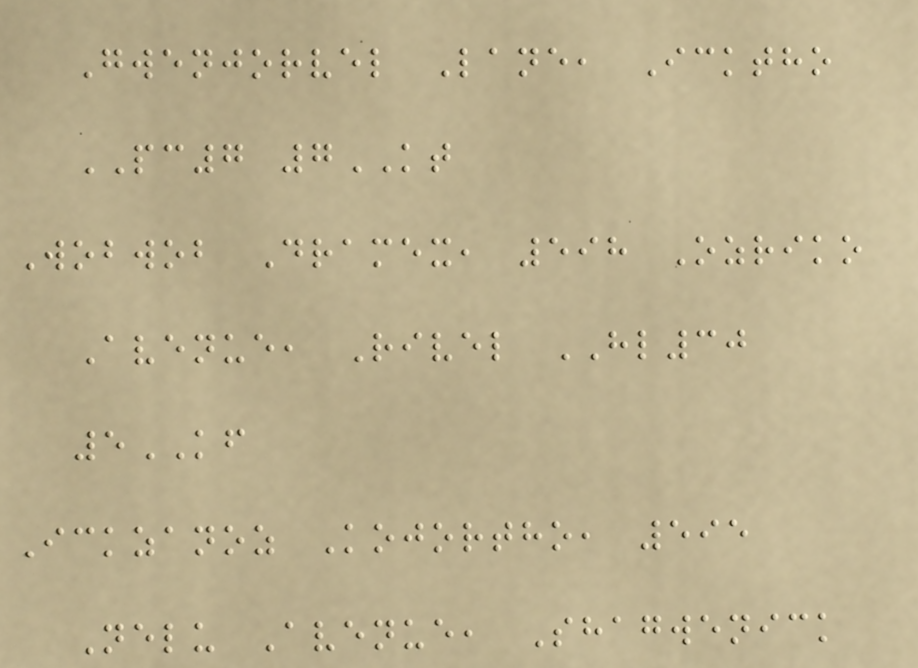Gwenjorvel Lane, Icktho
PC7 7KT
Wobwob Dramex, 598 Ozriko
Avenue, Rivel HL30
5KF
Ickzanoz Kojortho, 595
Nelu Avenue, Shagwenick
